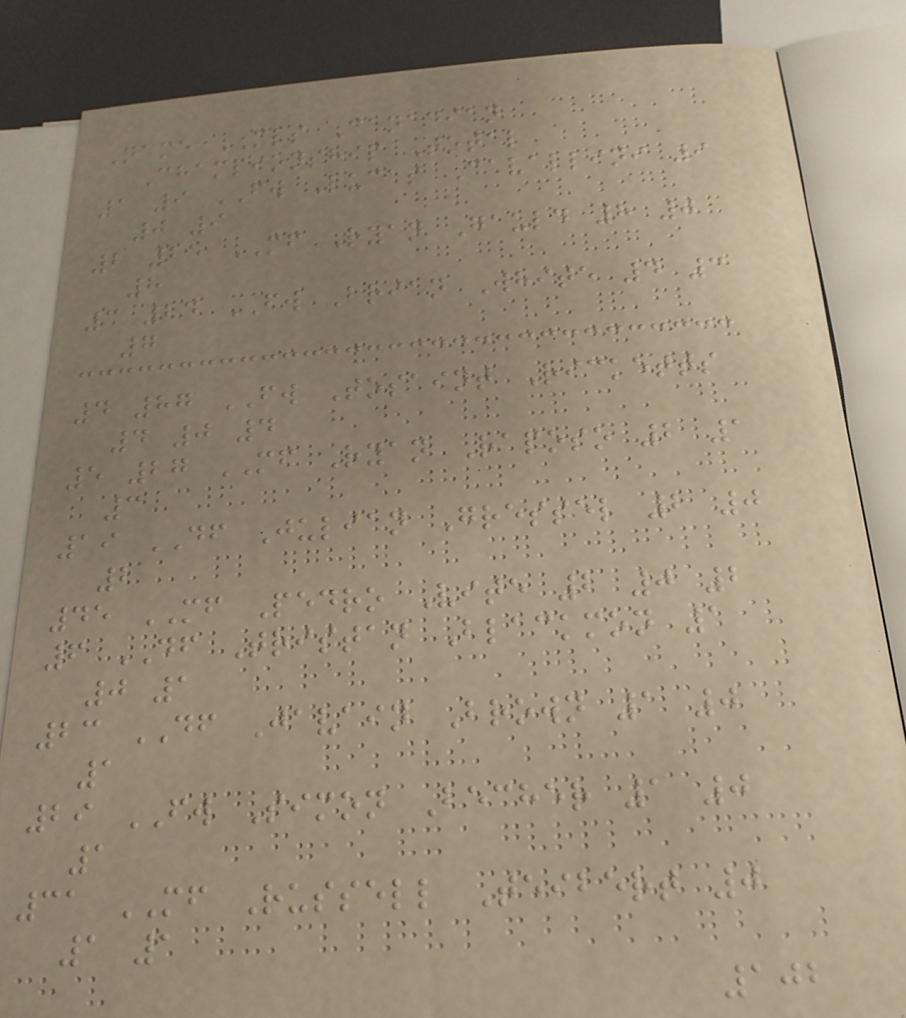Name MLS Canadian
Championship Total
1 9 FW Lucas Cavallini 9
0 9
2 25 MF Ryan Gauld 8 0
8
3 24 FW Brian White 4 3
7
4 87 FW Tosaint Ricketts
4 0 4
5 27 MF Ryan Raposo 2 1
3
19 DF Julian Gressel 2 0
2
45 MF Pedro Vite 2 0 2
6 DF Tristan Blackmon 1
0 1
23 DF Javain Brown 1 0
1
29 FW Simon Becher 1 0
1
31 MF Russell Teibert 0
1 1
102
